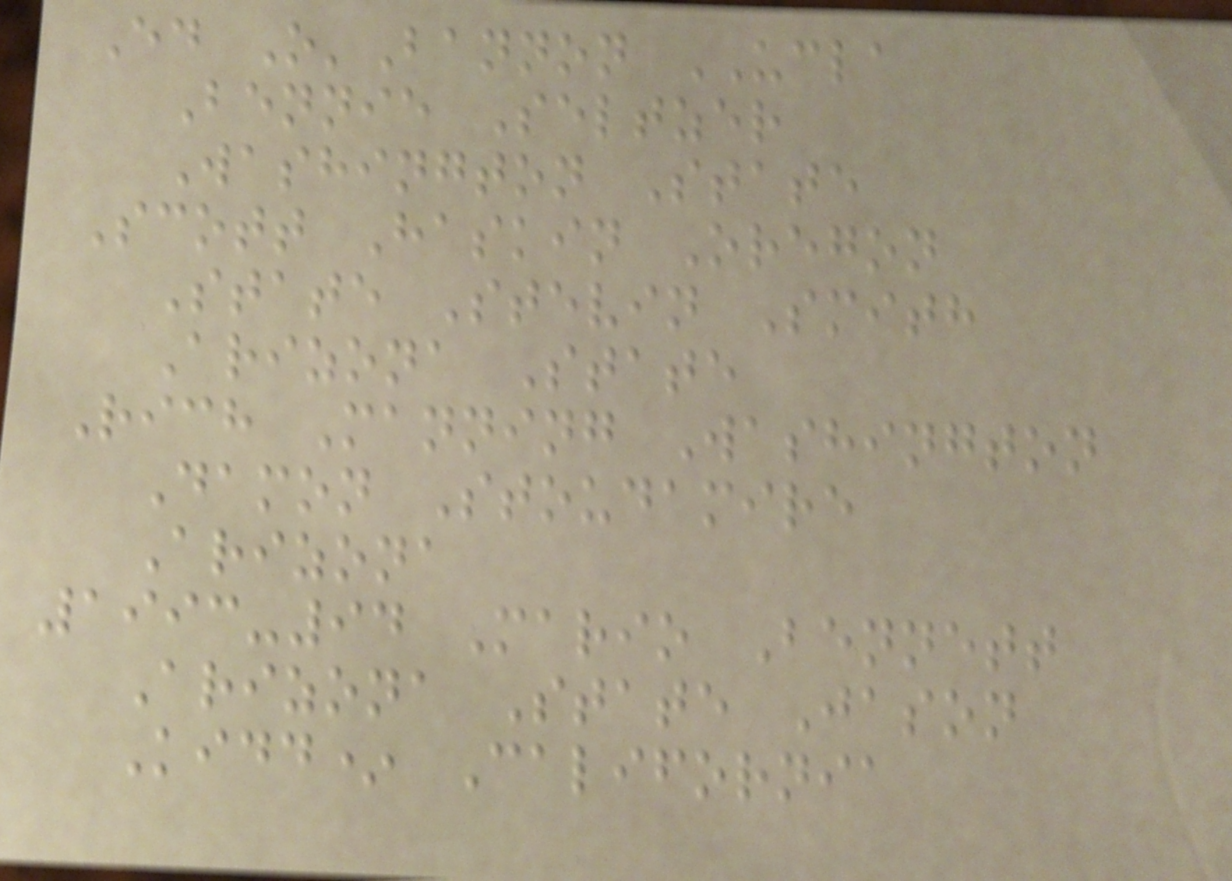Ed O'Bannon UCLA
Bennie Seltzer
Washington State
Scott Haskin Oregon
State Stevin Smith
Arizona State
Rich Manning Washington
Damon Stoudamire
Arizona
1993-94 Mario Bennett
Arizona State Jason
Kidd* California
